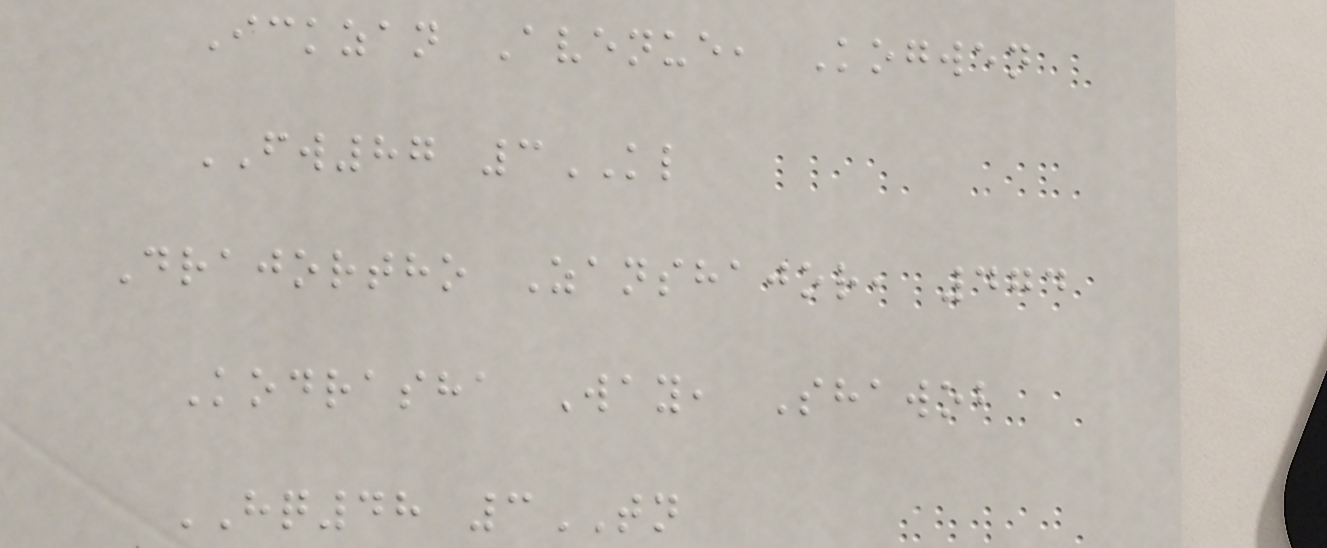Ickzan Avenue, Kogwen
FW87 3KL
Drajortho Zanshajor, 474
Kodrasha Way, Shawob
HQ48 3TN
